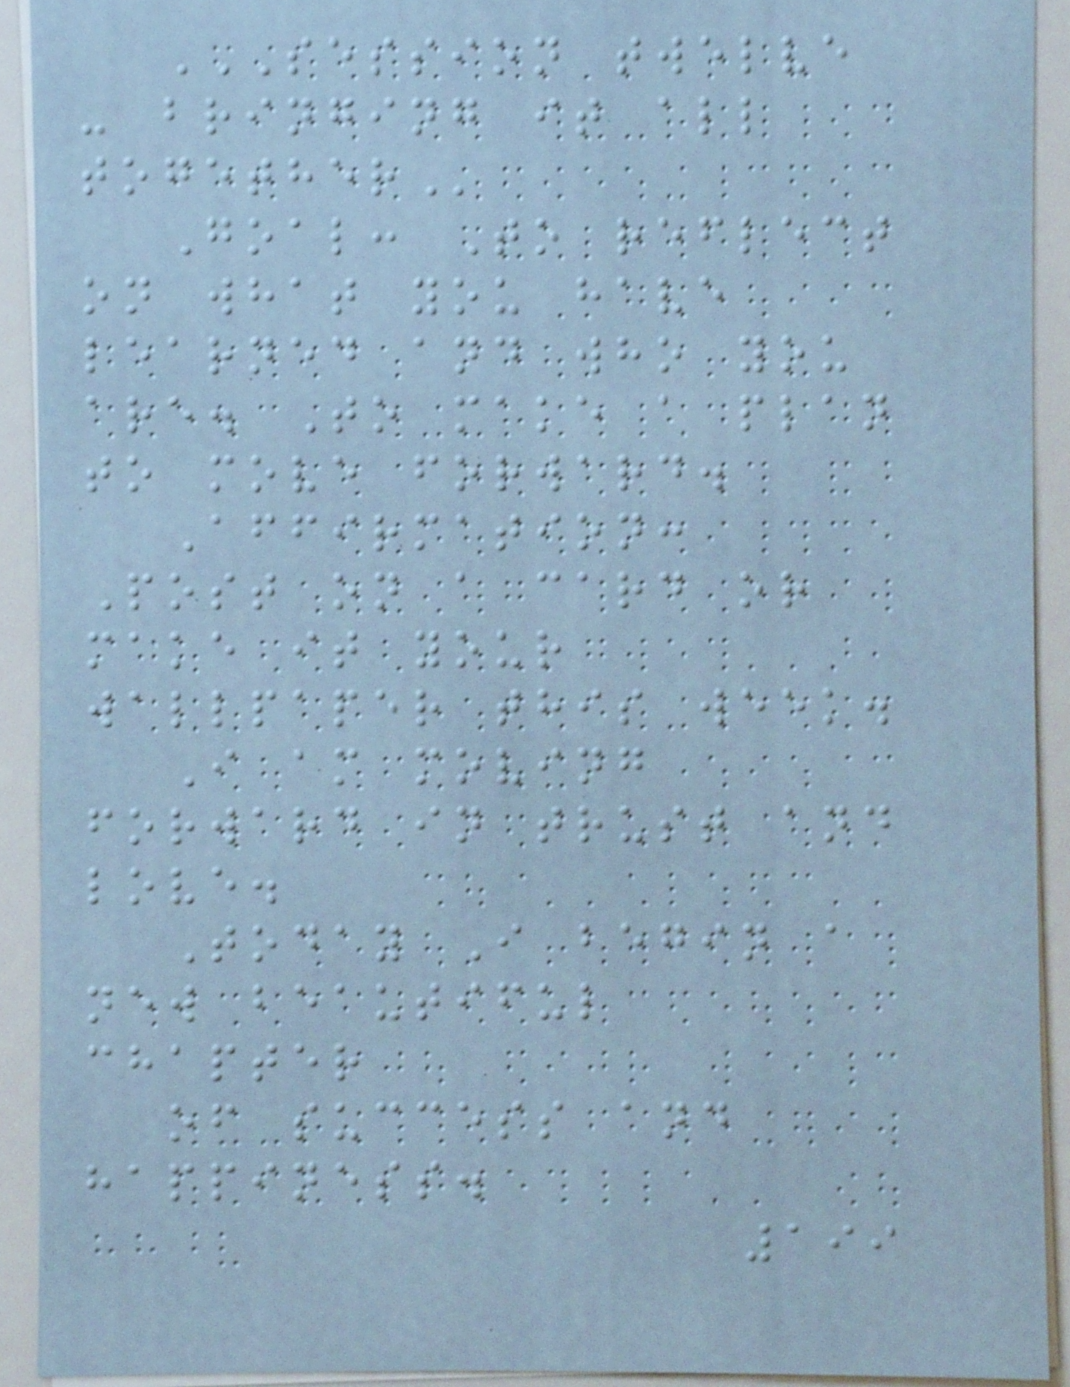SESSION TWELVE
- BRINGING IT ALL
TOGETHER
Goal: To reflect
on what you have
learned and who you
are. To make a plan
to move forward.
Affirmation:
Post on a card or
make it your
wallpaper this week.
I am moving
forward in trust and
love.
Today I begin a
new beautiful
chapter
of success and
happiness.
199
